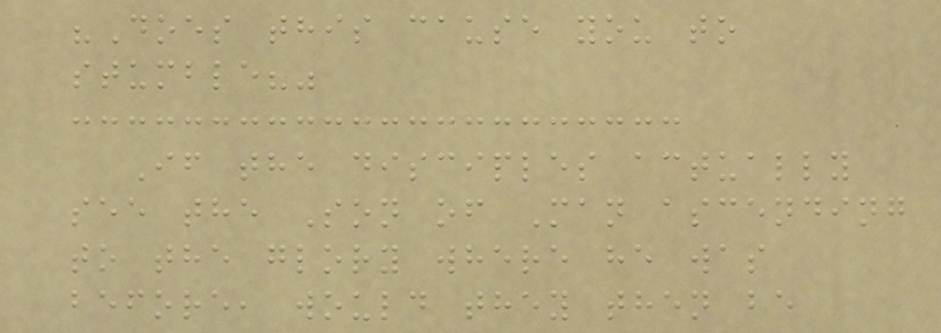"Does this cause you to
stumble?"
If the disciples actually
see the Son of Man ascending
to the glory where he was
before, would they then be
